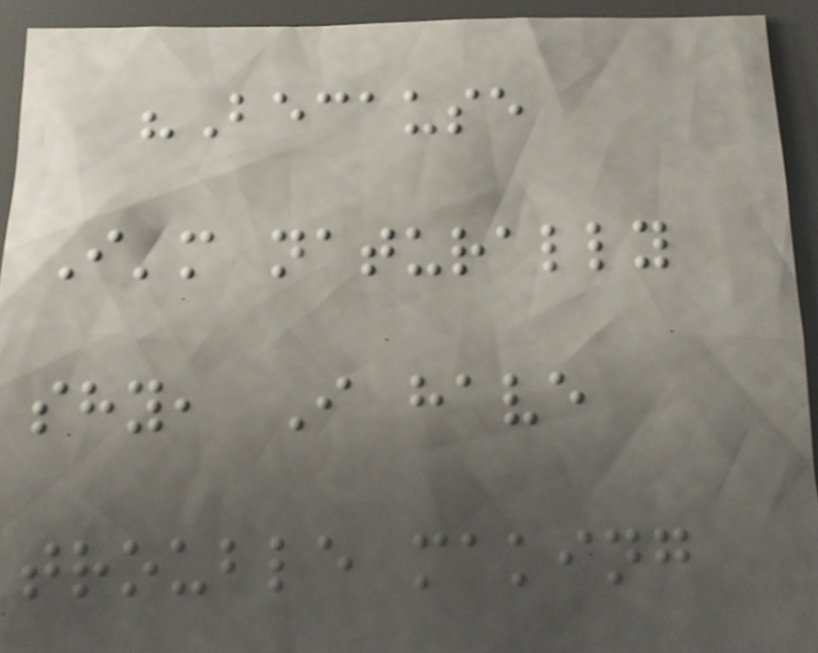"Because
I'm naturally
shy, I have
trouble making
